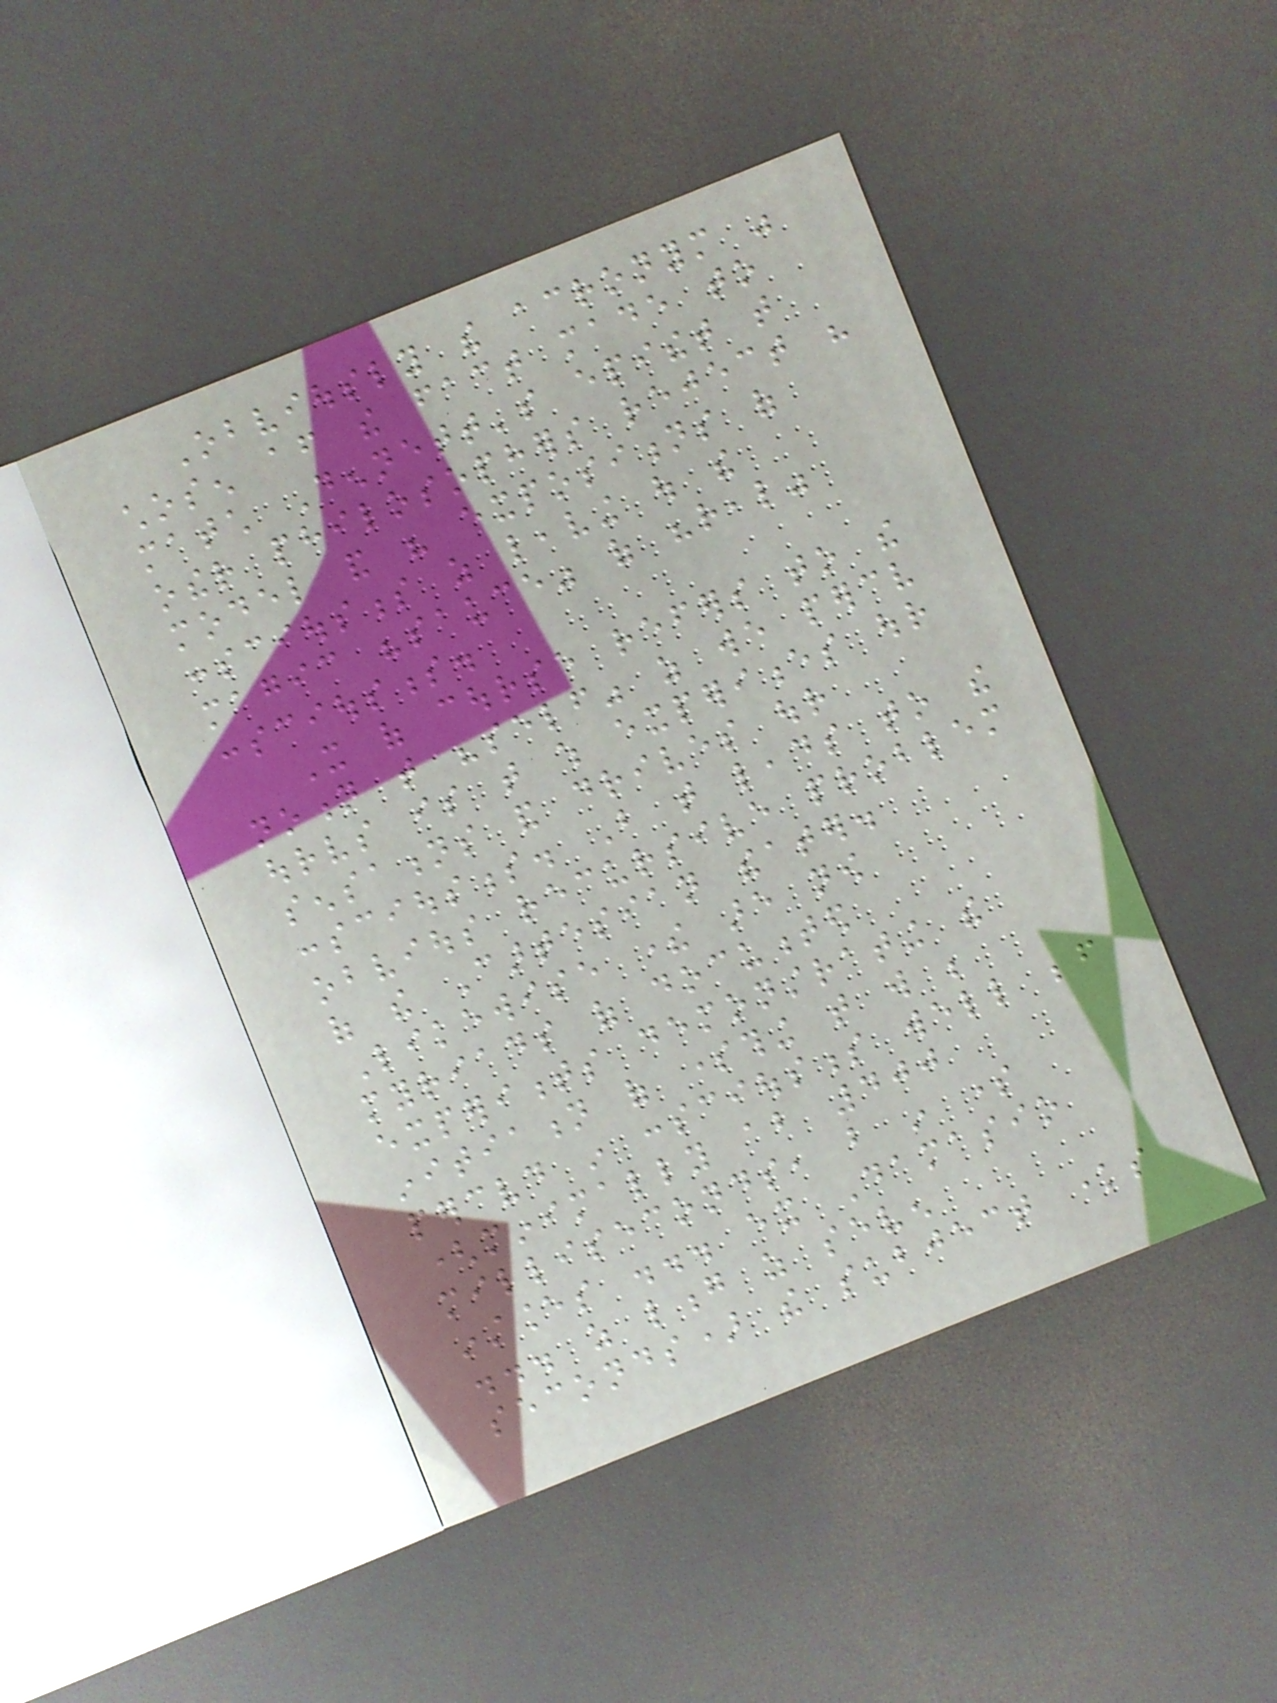Obviously the acronym was
chosen after the fact made to
match Dennett's epithet that
other philosophers reject his
model and his expositions of
consciousness as leaving out the
magic "sauce" of "real"
consciousness.
It of course refers to the
notion that "self" as we perceive
ourselves is that which experiences our
sensations and drives our
consciousness. But that leads to the
obvious recursive problem
of the Cartesian theater.
Likewise there are now
myriads of documented
experiments demonstrating the
initiation of something that will be
perceived in consciousness well before
(minimally about 400
milliseconds, but in some
instances ... ex Damasio
... as long as seven
seconds) the subject knows
